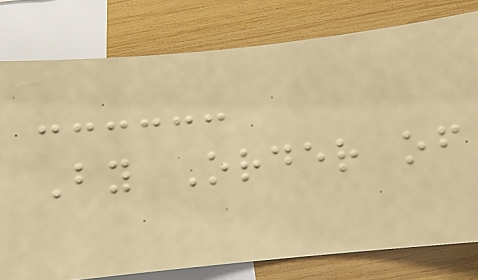By Order of
